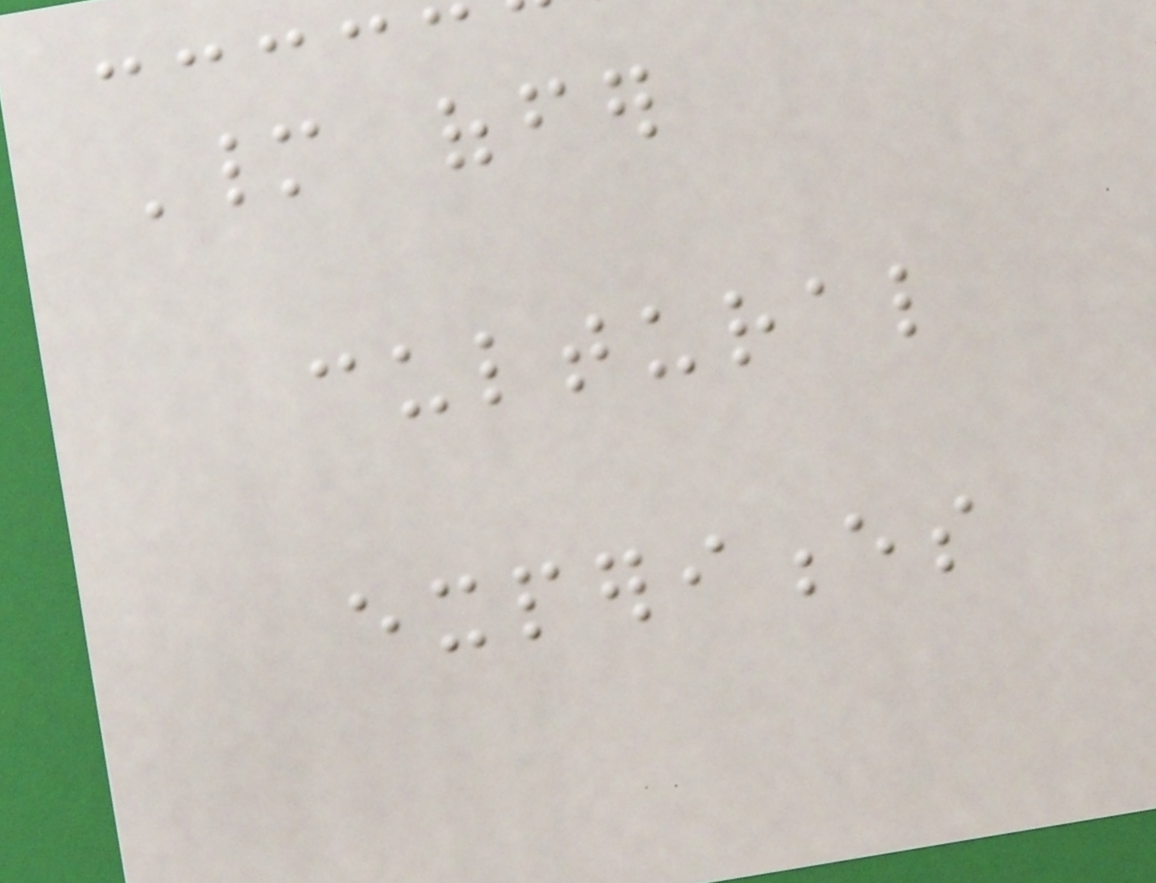Many offer
cultural
experiences
